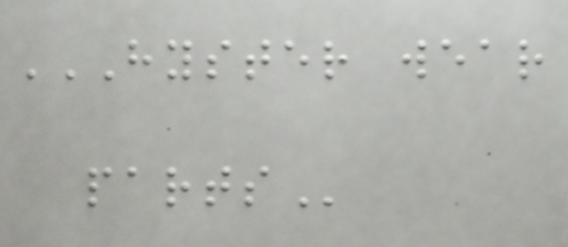HYSTER WEAR
PARTS
